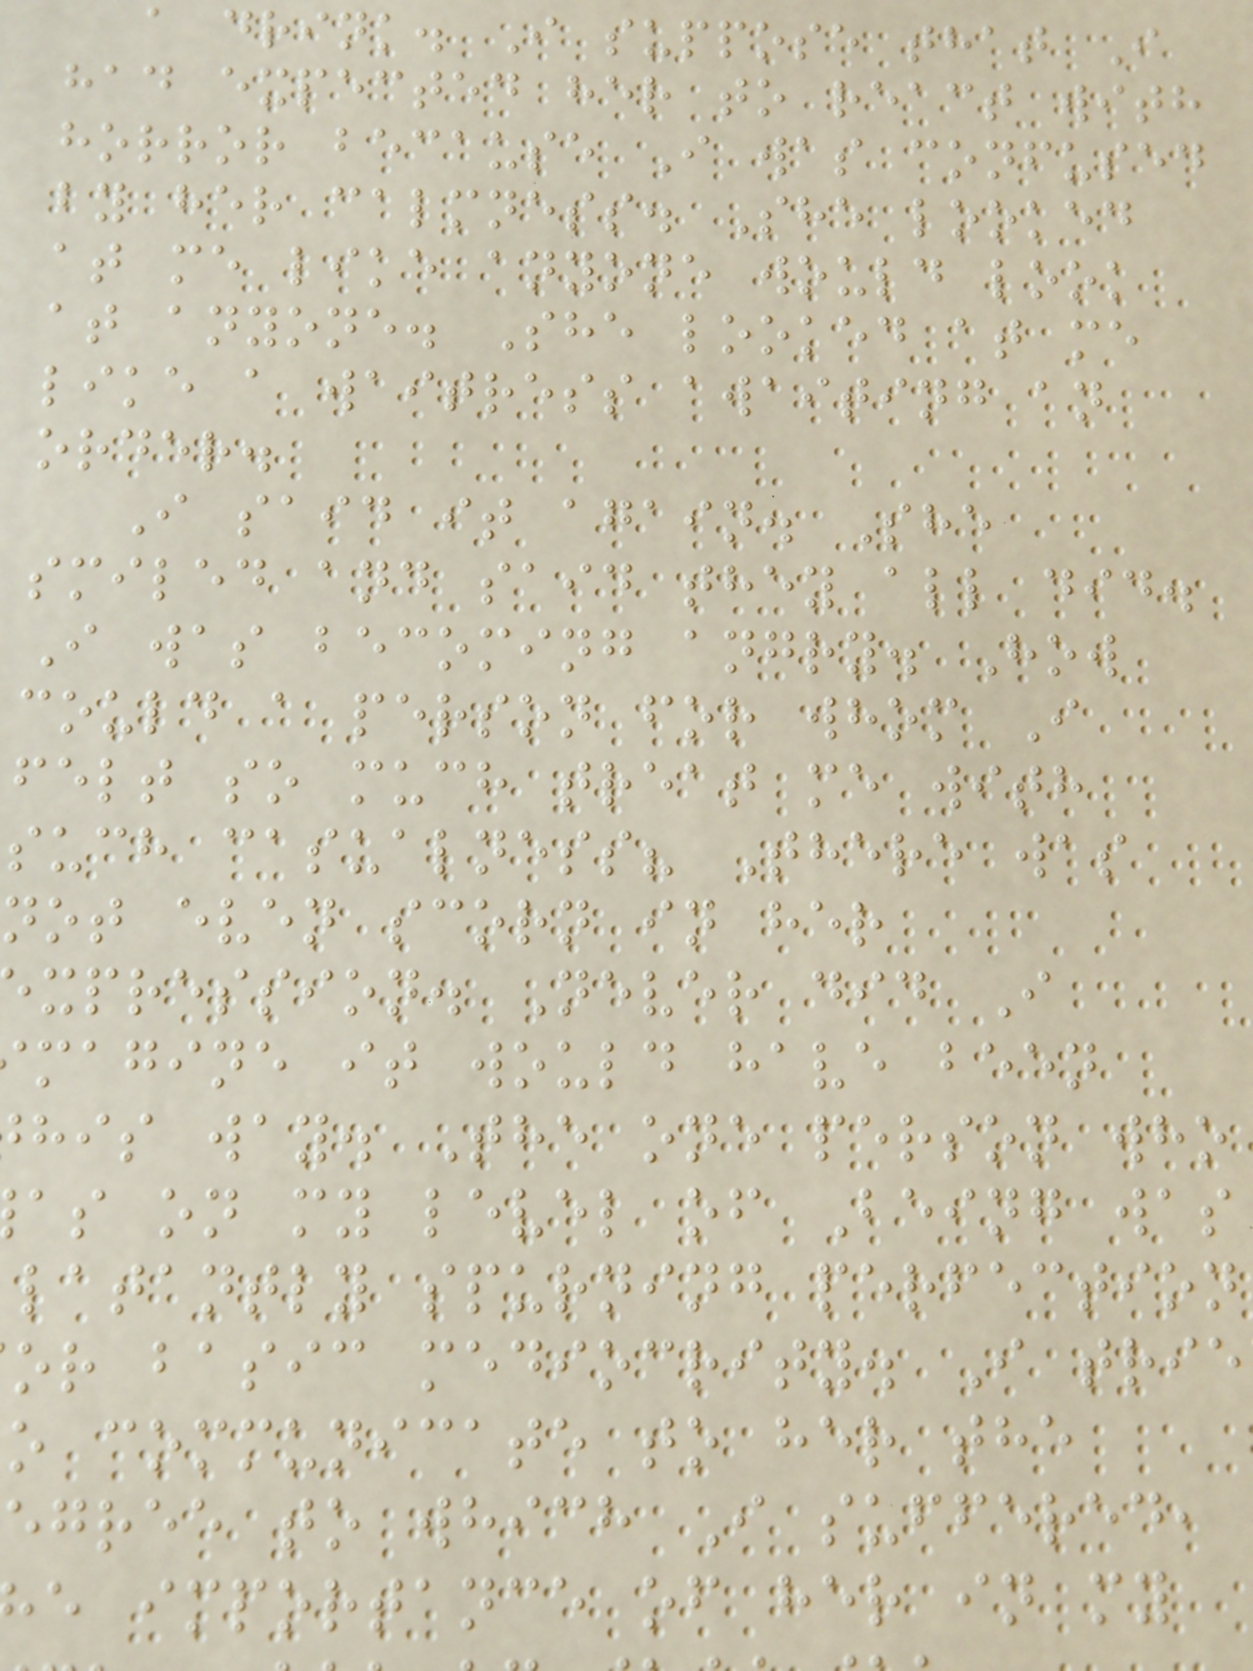a drink. I suppose that I
had expected her to react with
horror because I was confused
by her calmness. She looked
at me like anyone would look
at anyone. She looked at me
like a waitress awaiting an
order.
I said it again. She
smiled and said they all did.
I was becoming angry. How
could a person for whom I
felt so much treat me with
such casualness? There was
not even scorn in her
xpression. Never did I
magine it would have been
his way. The one person who
as on my level of Being was
latantly spurning perfection
or basic mediocrity. I trie
o communicate to her the
egree to which I suffered,
e importance of her in my
